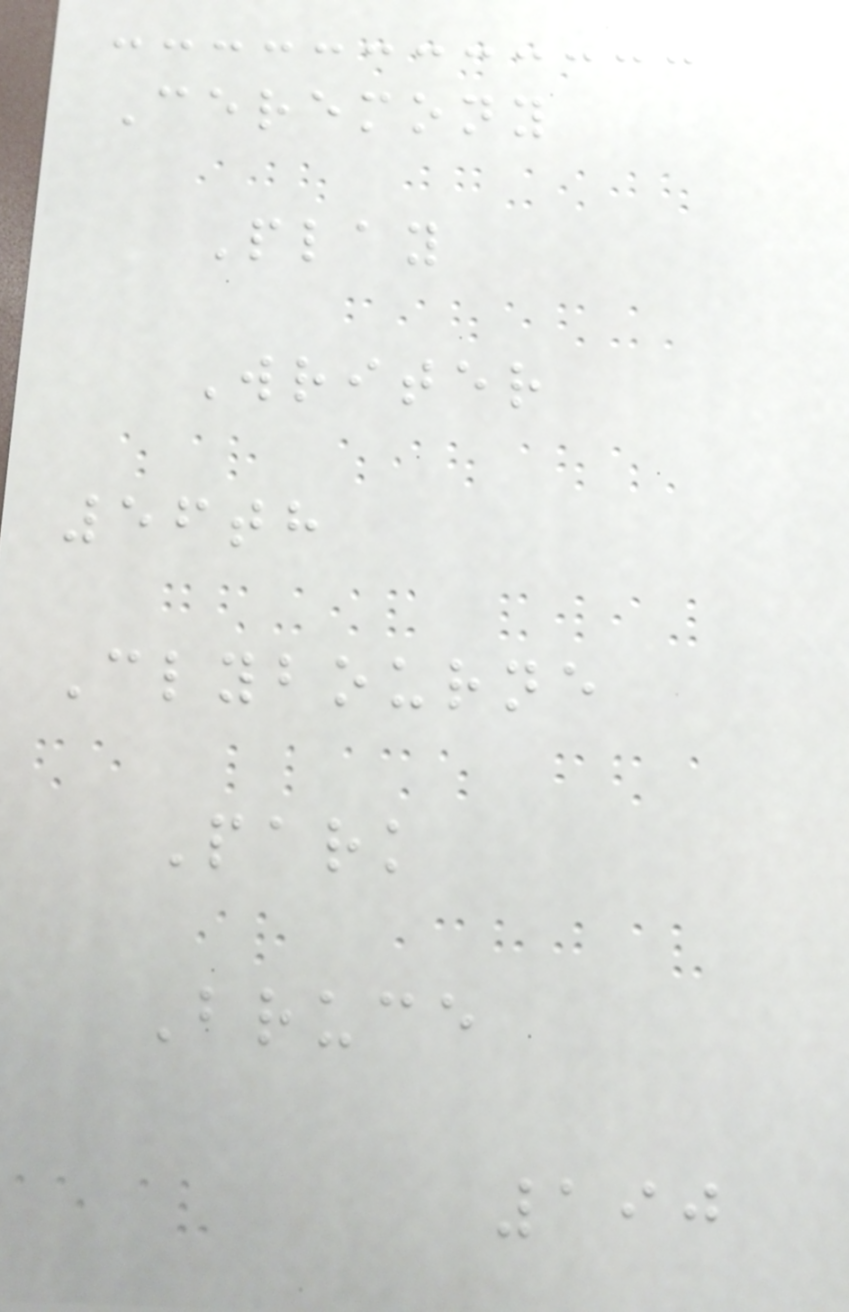Ceremony
Play
Writer
56th
Clybourne
Park
Bruce
190
